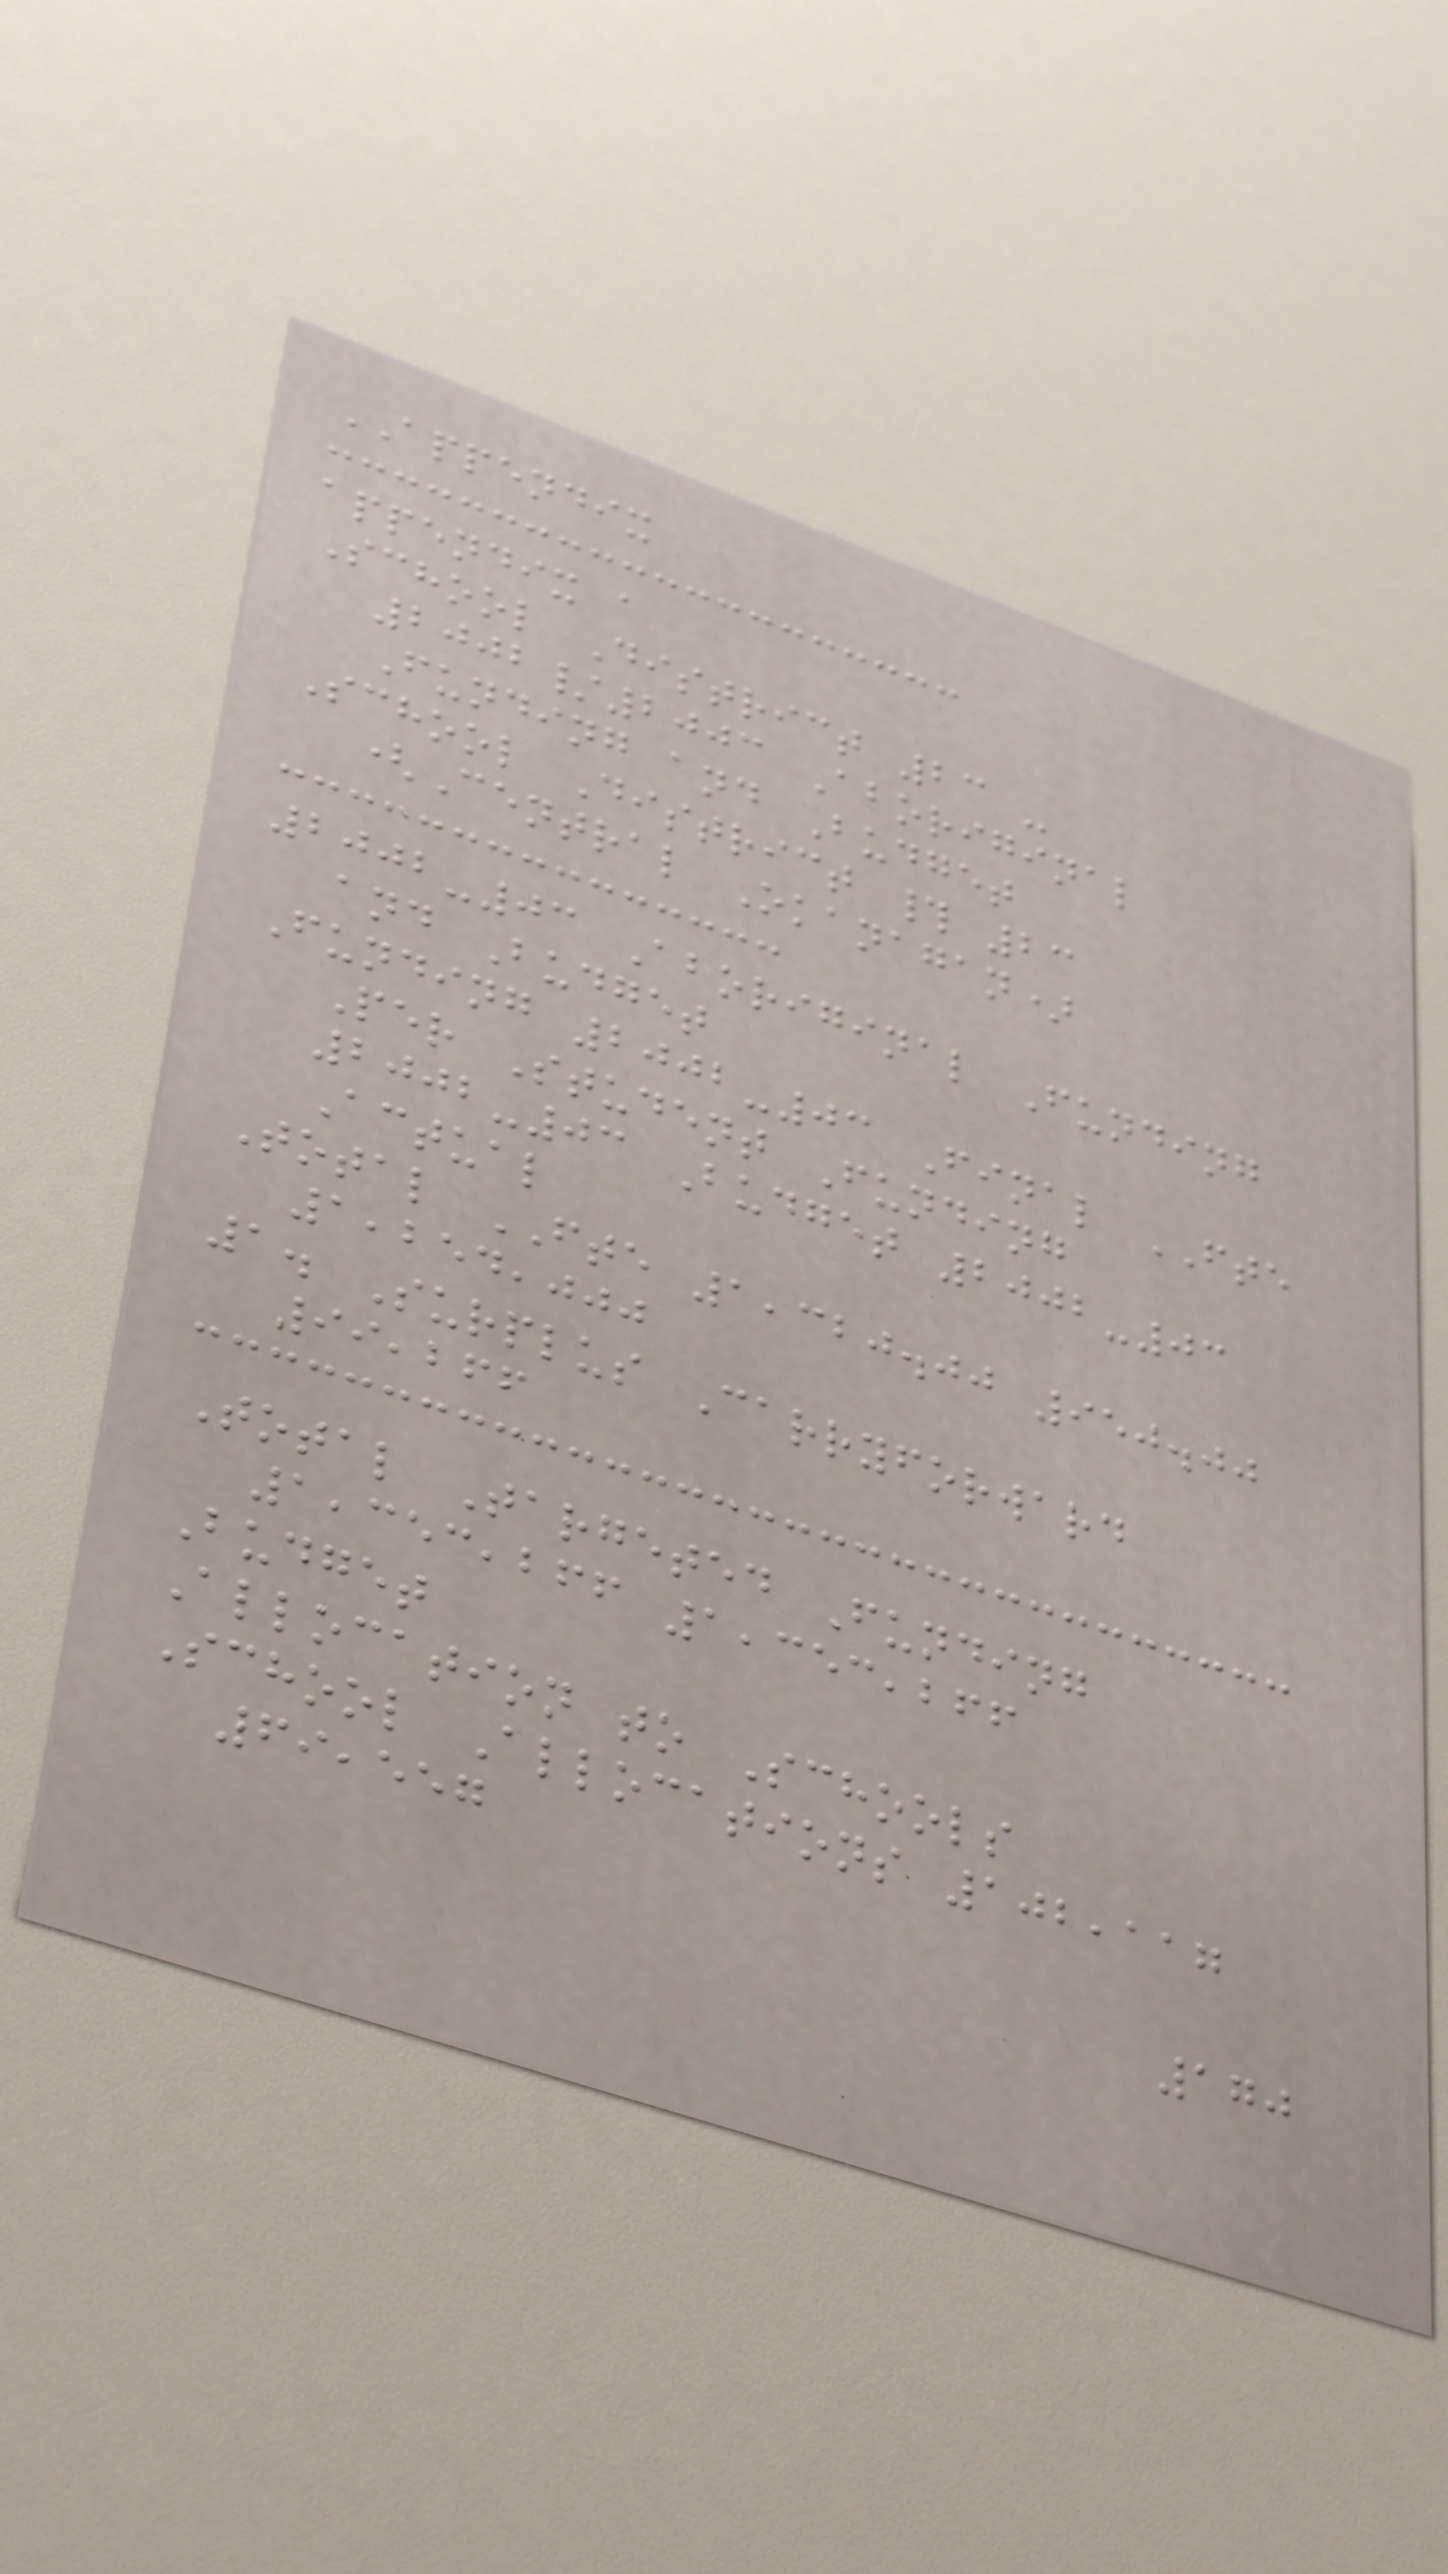APPENDIX
appendix a
School District 23 -
2002/2003 Aboriginal
Funding and Budget
School District # 23
(Central Okanagan)
2002-03 Aboriginal Funding
and Budget
Funding 2002-03 Final FTE
Per Student Funding
2002-03 Budget 2002-03
Actual
Total FTE 1,320.00 950.00
1,254,000
1. Surplus Carryforward
99,266
Total Targeted Funding
1,353,266 1,353,266
Budget
Allocation to Schools
School Allocations 102,117
69,557
170
